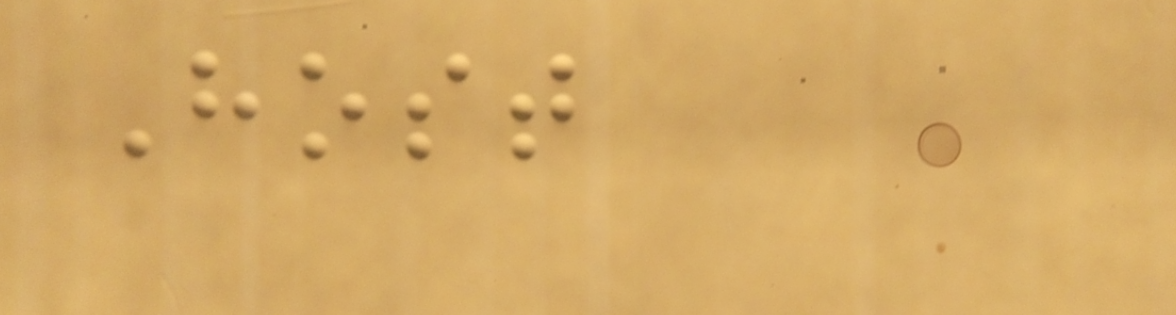Host
